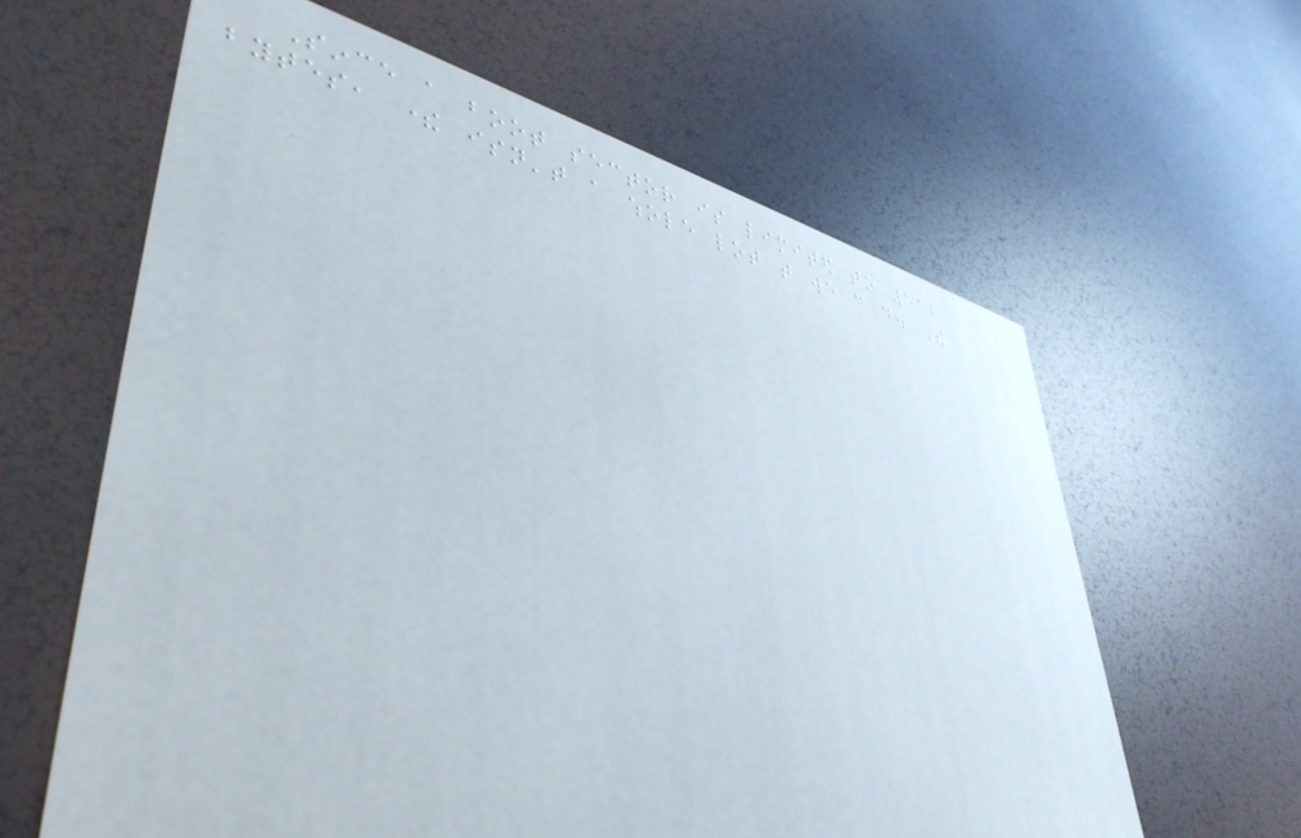Since a boot sector is limited to 512
bytes, there isn't a whole lot that we can do. The
